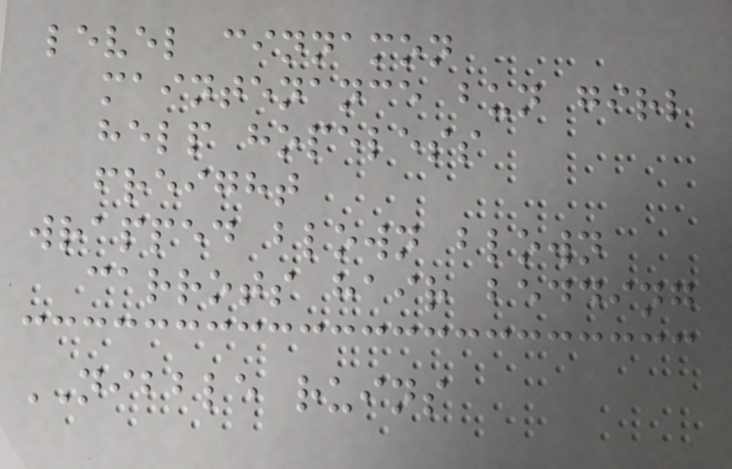level cinnamon
maintenance bun girl
help hopeless
freight
wrapped blown blown
carrots hair bedding
NIBBLE ruins
